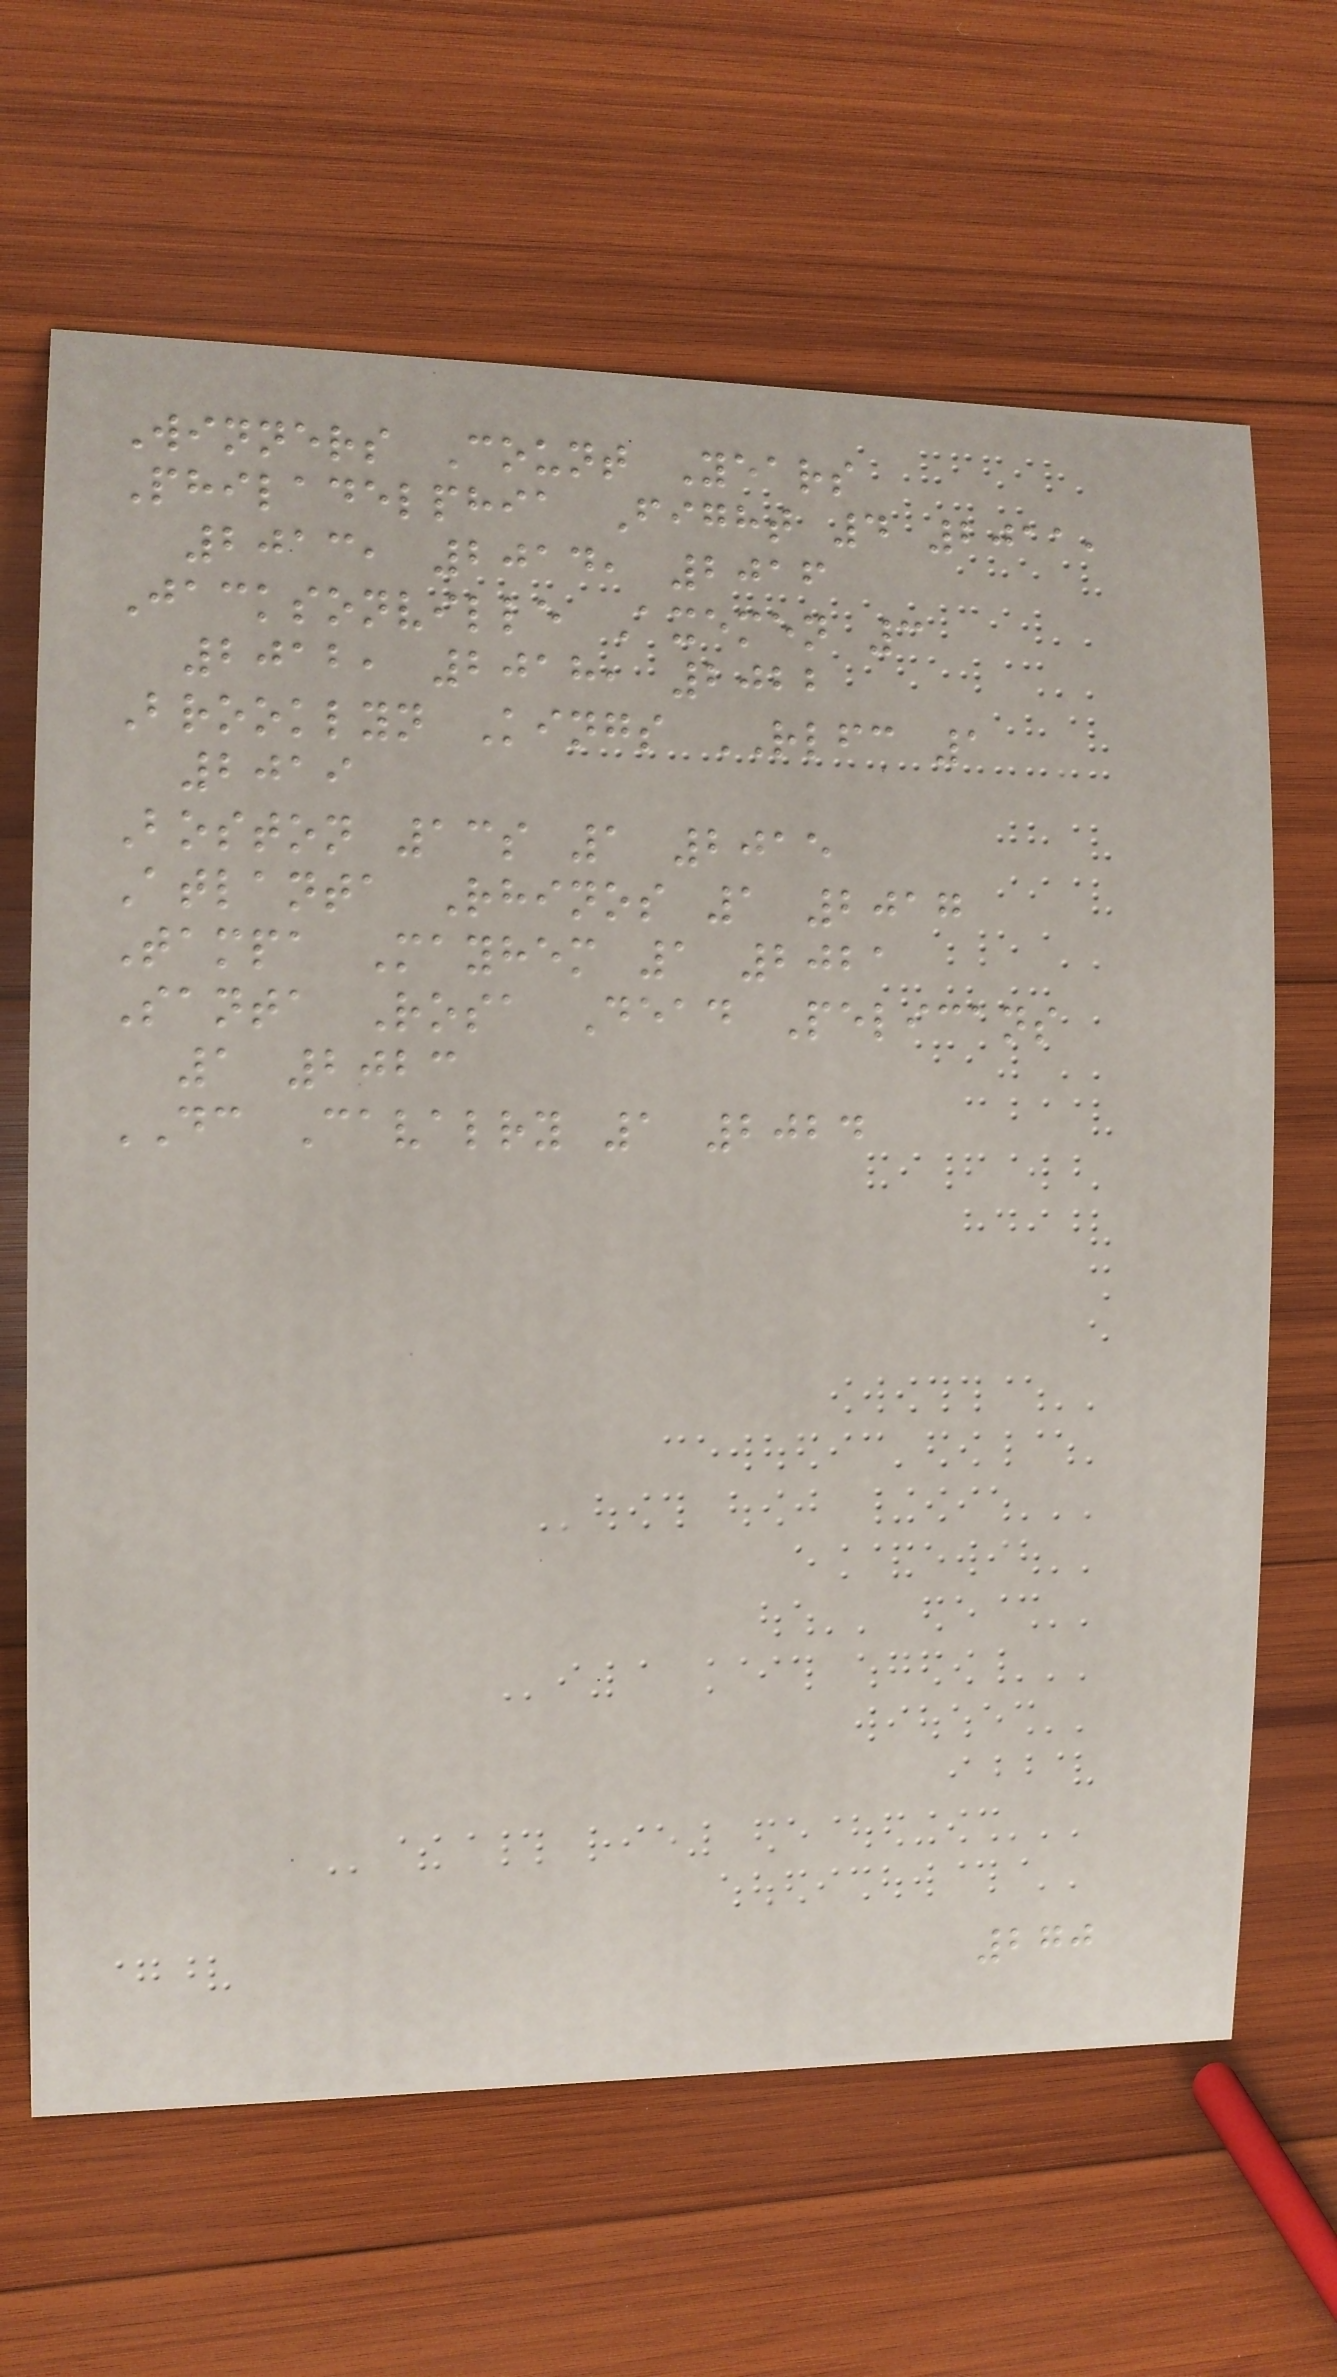Winners Count Years
Philadelphia Fight 4 2011,
2013, 2014, 2016
Jacksonville Axemen 3
2012, 2018, 2022
Brooklyn Kings RLFC 1
2019
Boston 13s 1 2015
Atlanta Rhinos 1 2017
Tampa Mayhem 1 2021
Santa Rosa Dead Pelicans
1 2023
DC Cavalry 1 2024
270
